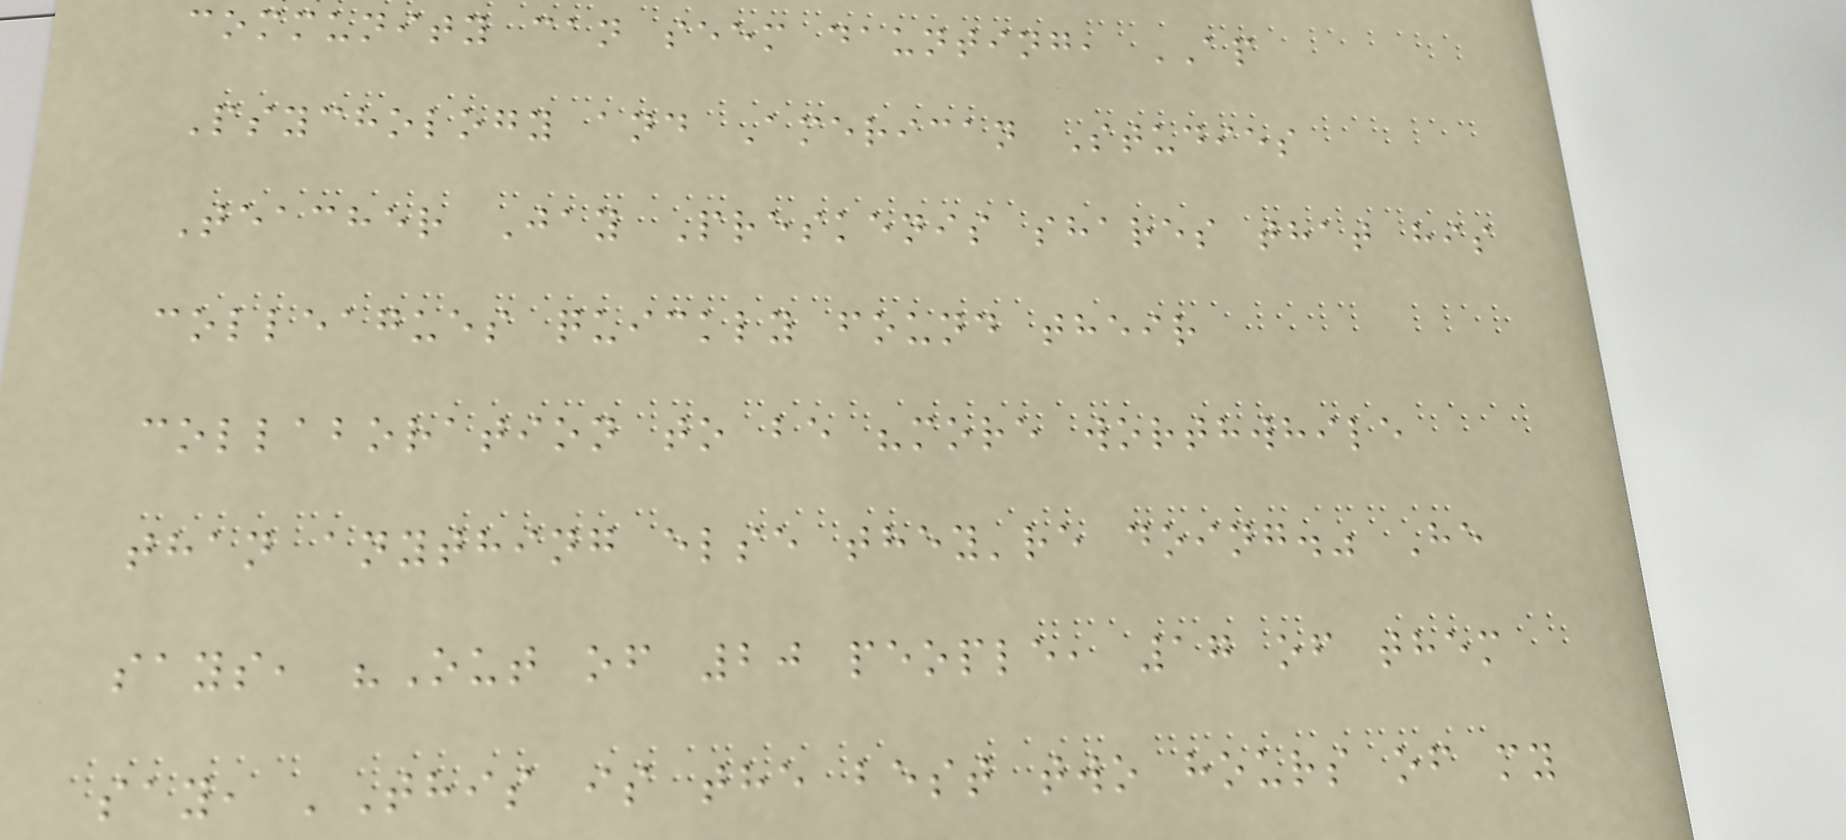community can seem daunting, AP
Psychology and American Studies
Teacher Jay Preskenis shares that his
colleagues quickly found their
collaboration to be "more worthwhile
than anything else they're doing." He
says, "Out of 20 people, 17 of them
say, 'This is the best two hours of my
